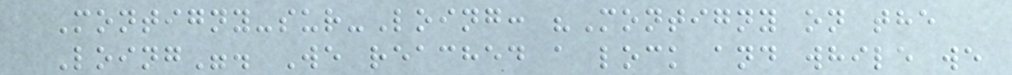Montigny-sur-Loing: "Montigny on the
Loing". We reached a lock and while we
